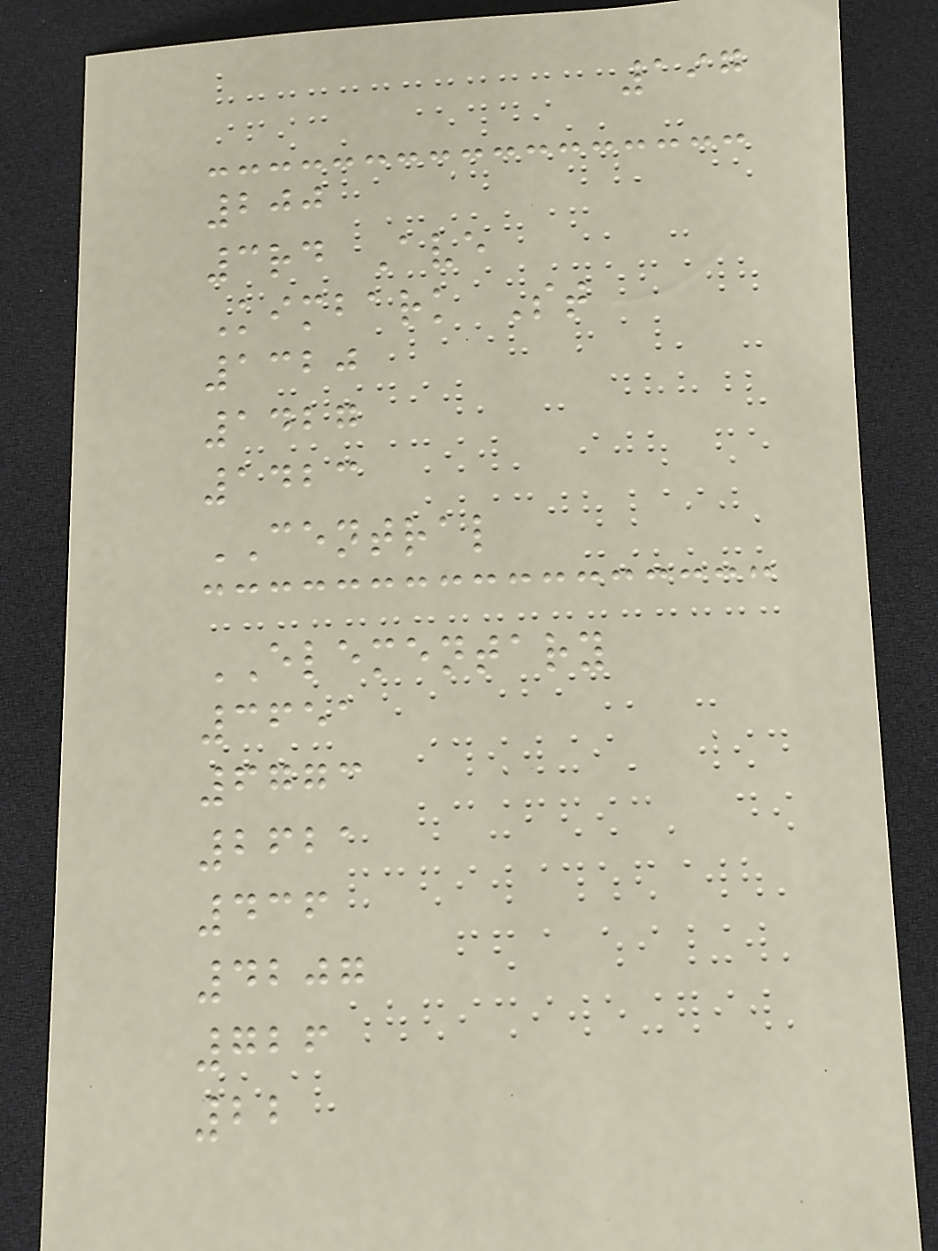197
200
3rd Ave
Kimbark St
1320
1427
1423
CENTRAL
ELEMENTARY
3651
6773
2621
436
4207
726
22
